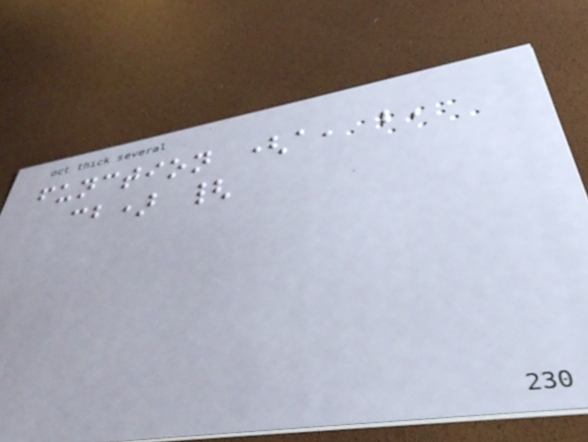function (a, b,
cb) {
